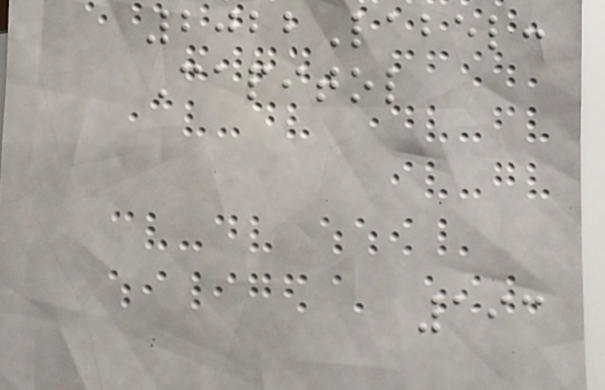2022Label:
Capitol
193
